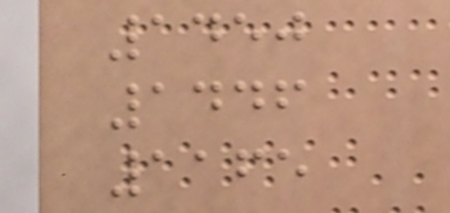1450
1446
1165
